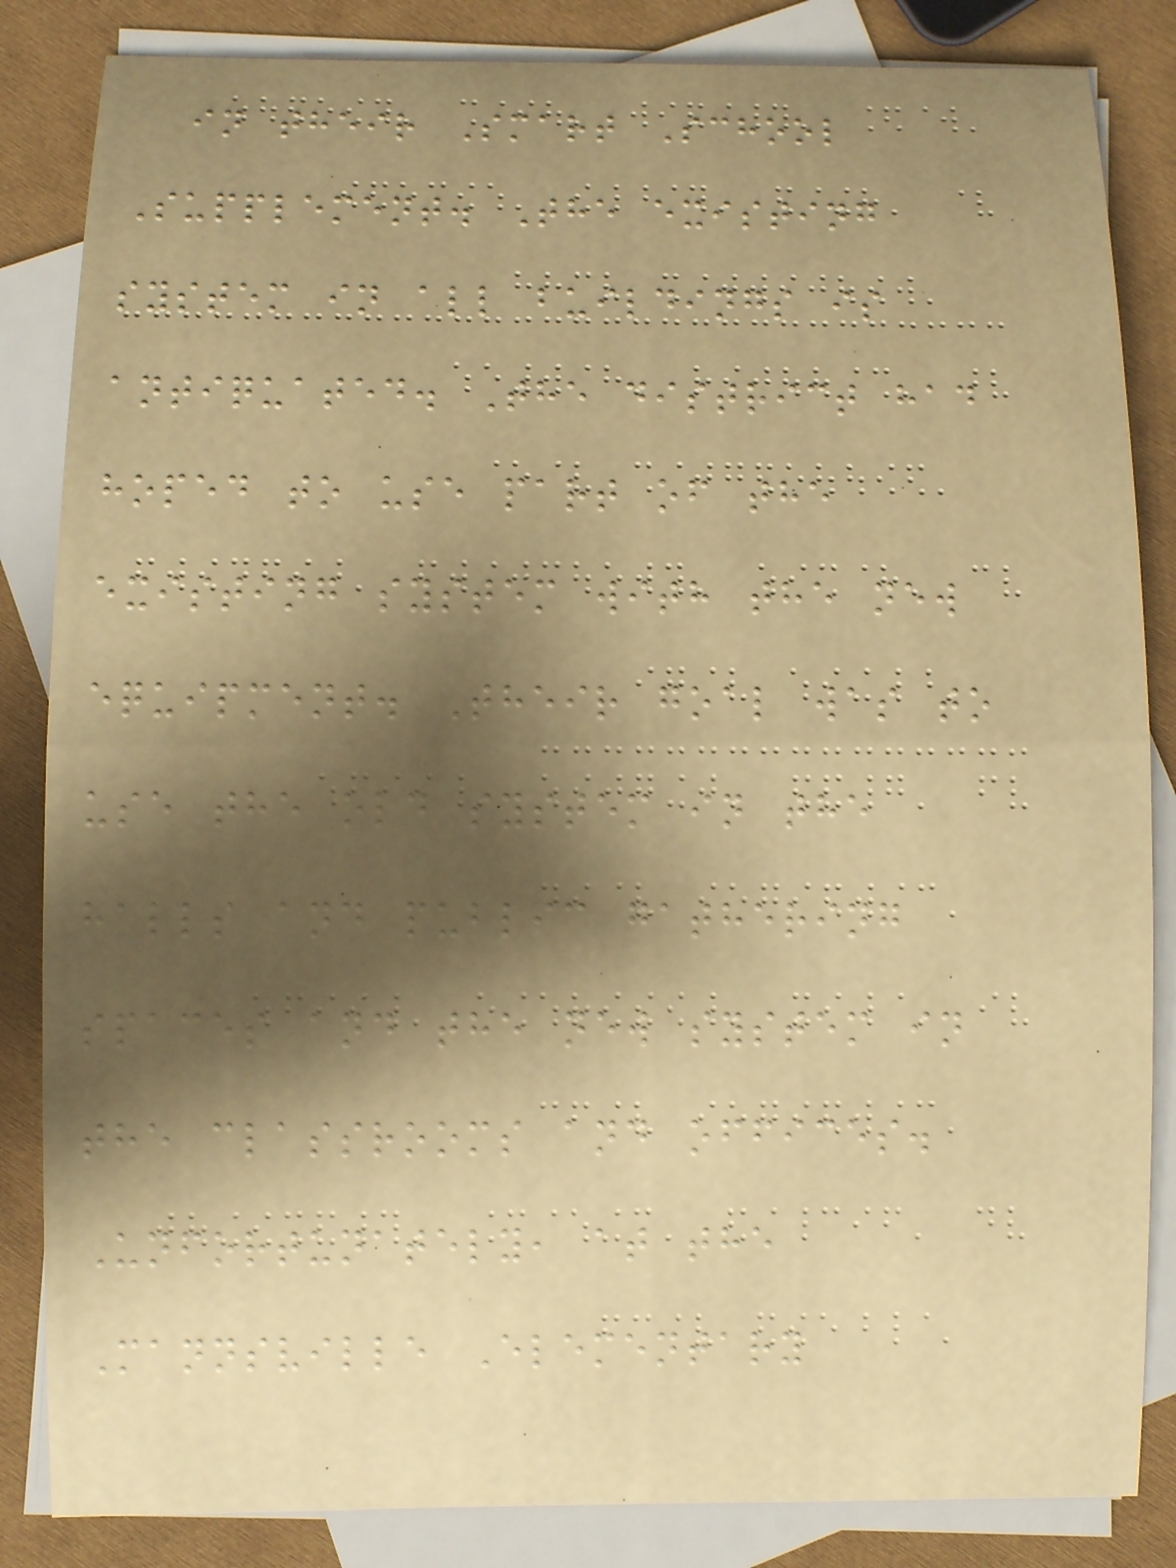in their Smart School
Supplement. The existing
system in all buildings is
antiquated. The district had
hoped to use part of the
existing system with the new
equipment. Their goal was to
use the old system in the
halls and public gathering
spaces and the new system in
the classrooms and offices.
Unfortunately, at the
Mannsville Elementary
